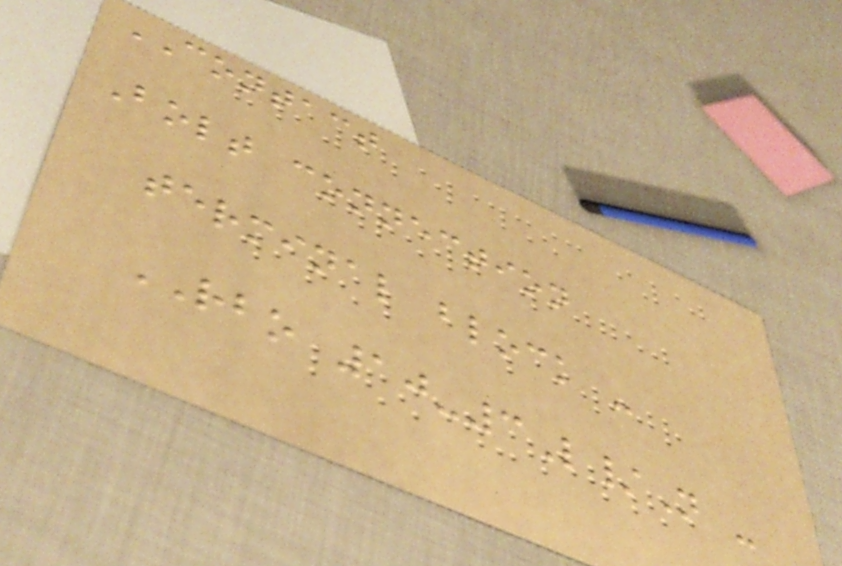CONTACT
Bolt connection
terminal block -
RBO 10-3L/N -
